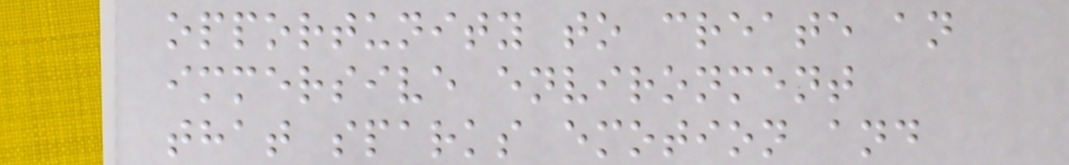opportunity to create an
immersive environment
that sparks emotion and
